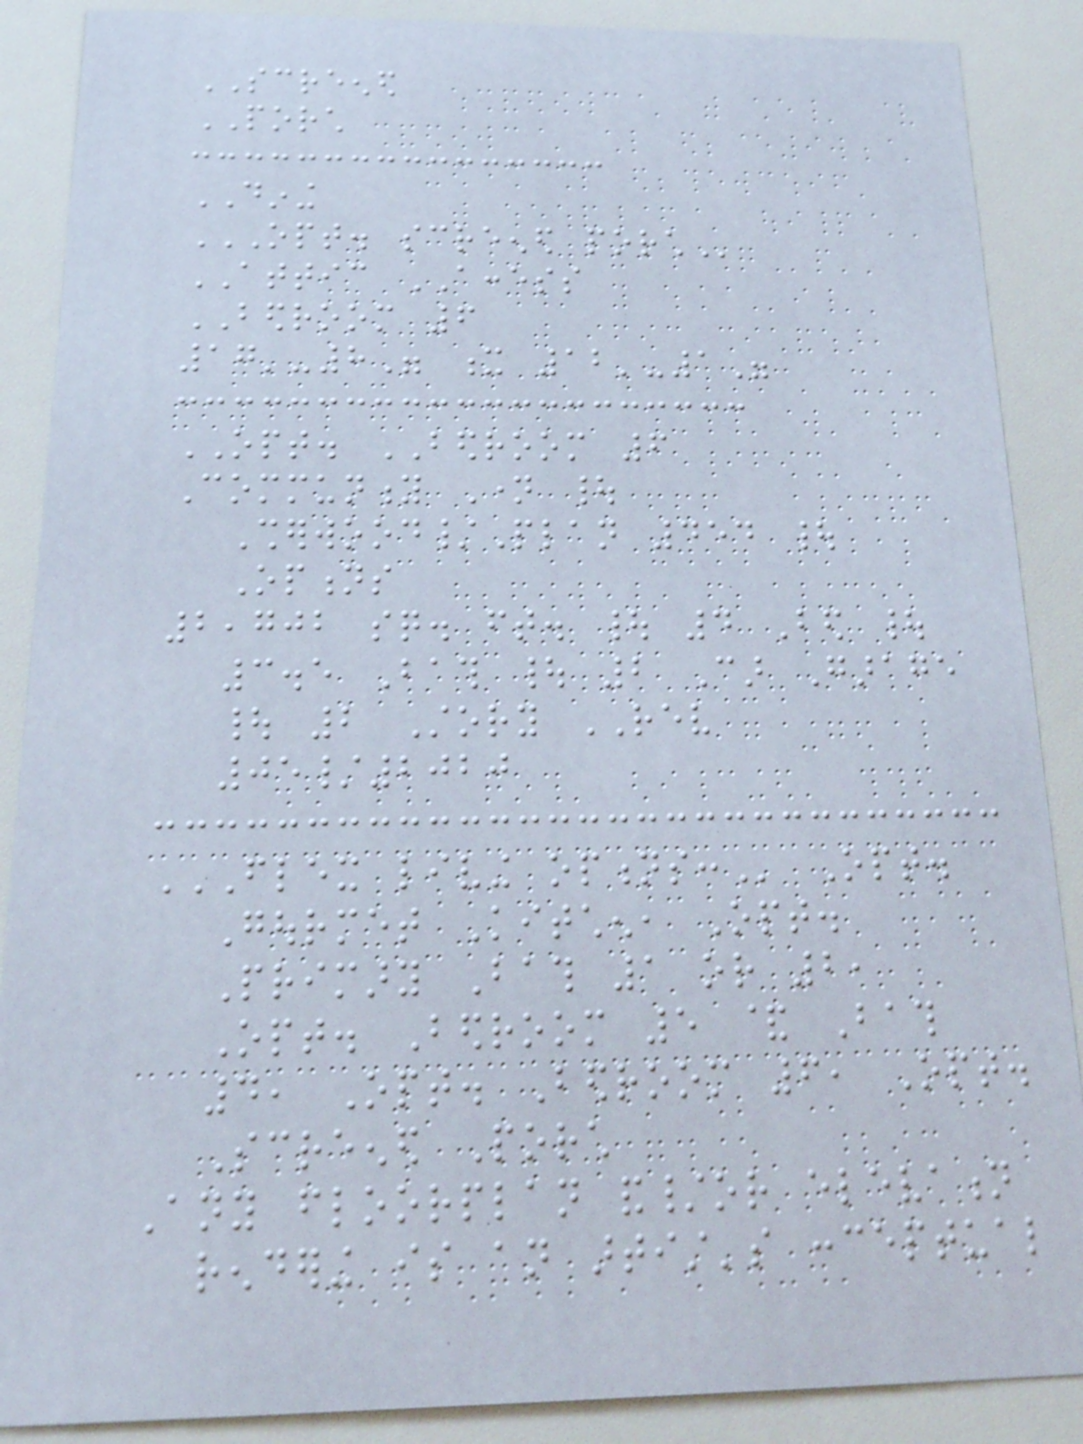SCREENED
PORCH
DINING
OPT. SCREENED PORCH
ATTIC ACCESS
BEDROOM 6
17'-8" x 12'-1"
OPT. BEDROOM 6
Community Name |
Sherwood/Plan 454 |
Options
2,702 sq. ft. | 4 Bed |
3.5 Bath | 2 Car Garage
| 2 Story REV
05/2020
FLEX LIVING OPTIONS: Opt.
Gourmet Kitchen, Opt.
Primary Bath 1 or 2,
Opt. Bedroom 5 & Bath
4, Opt. Bedroom 6, Opt.
Screened Porch
Any floorplan and/or elevation
rendering is an artist's conceptual
